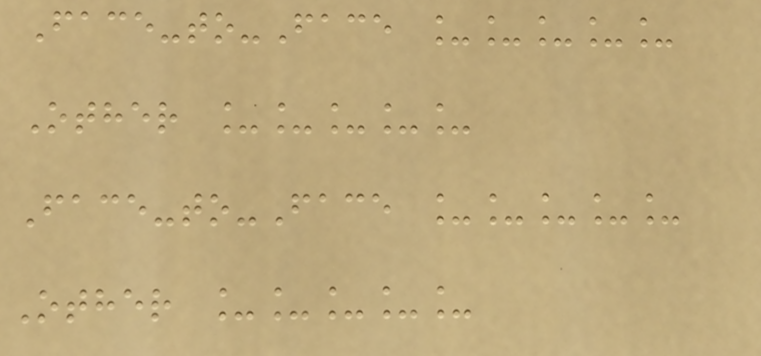Face-to-Face _____
Other _____
Face-to-Face _____
Other _____
